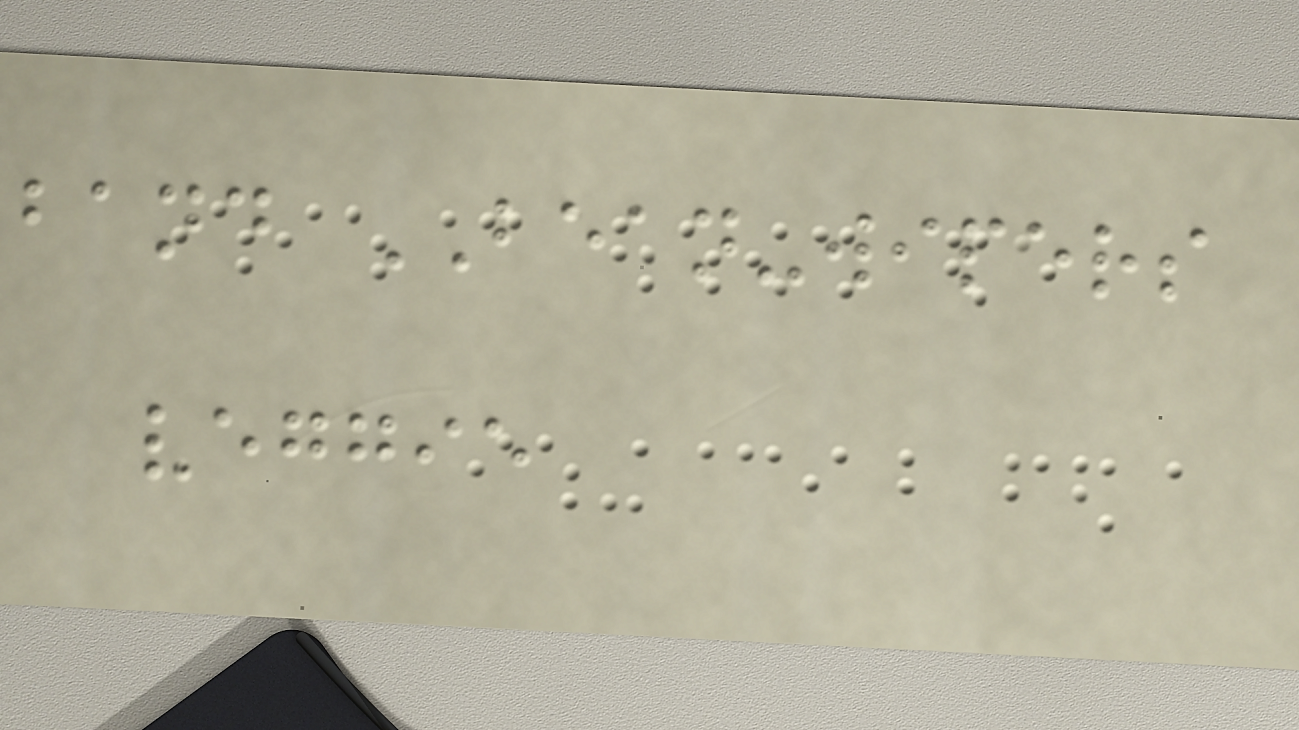band BEAN-wipers
veggie
